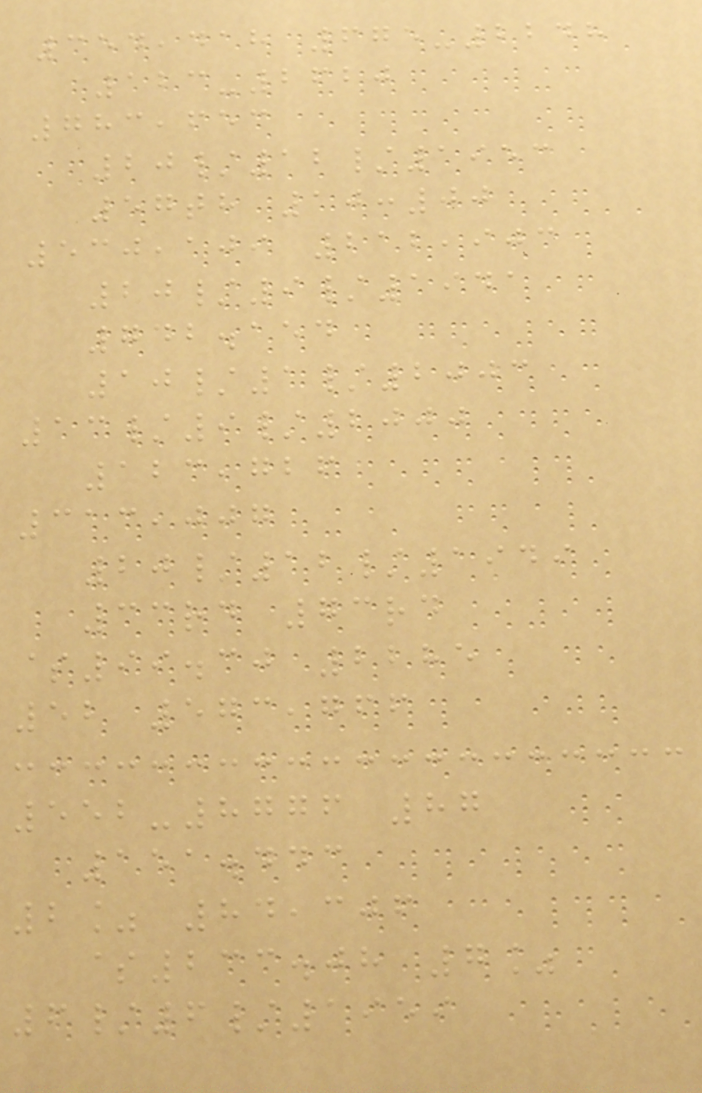354,418 675-2248
123-2620
783,653
20/12/1953
57th 10:00
530,109 212,903
20/9/1941
742.154
10/1/2003
13/9/2000
123,726
313,007
20/12/1949
33rd 73rd
$99.30 2285
52 573,766
552-8776 87
151.443
2% 84,306
$233.08 7%
6/6/1959
